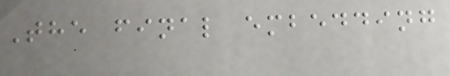The final embedding
